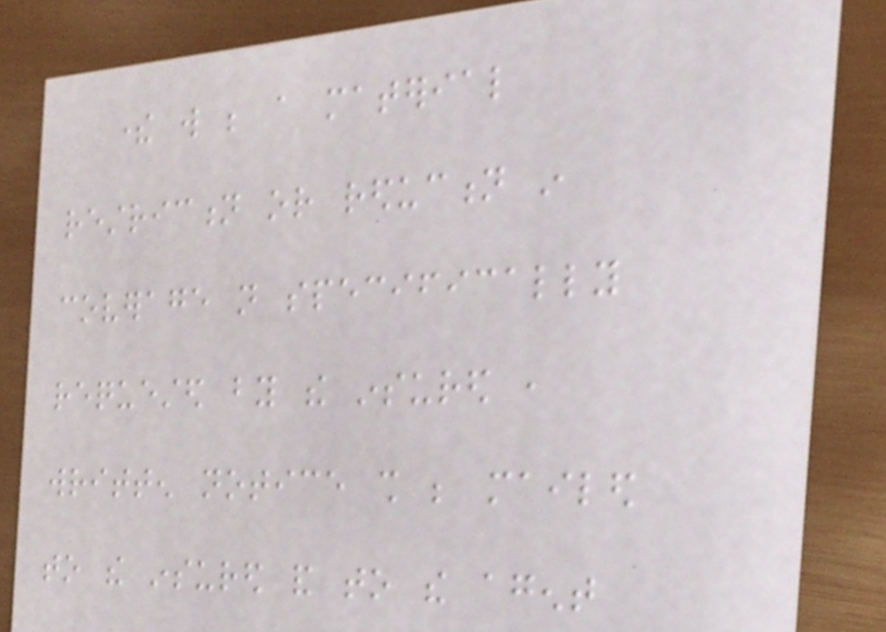there will be a material
restriction or reduction in
coverage not specifically
requested by the insured ,
written notice shall be mailed
to the insured and to the agent
